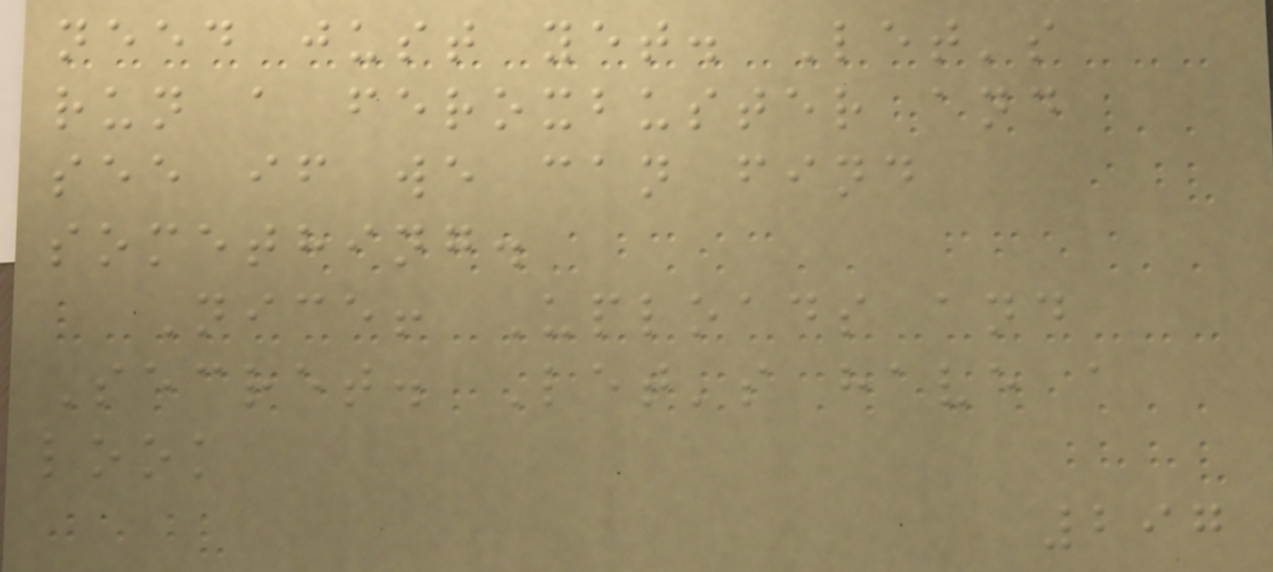need just yet. Let's
run a feroxbuster and
see if we can find
something.
Nice! Uploads and
Secret. Let's have a
look
297
